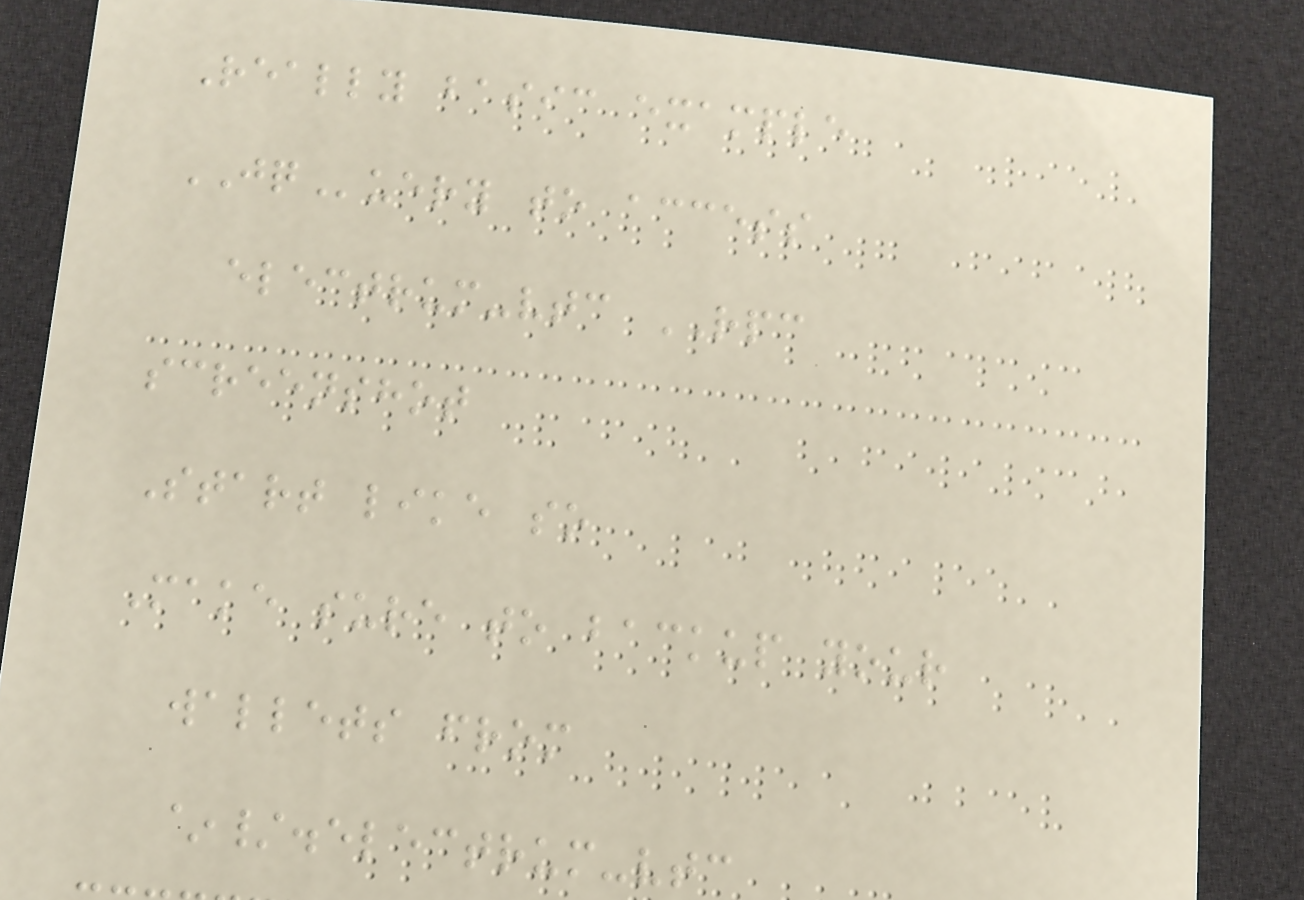Really basic example
JQuery to access
electrum-vtc RPC
screenshot
Start like so
Make sure to backup your
wallets from
~/.electrum-vtc
